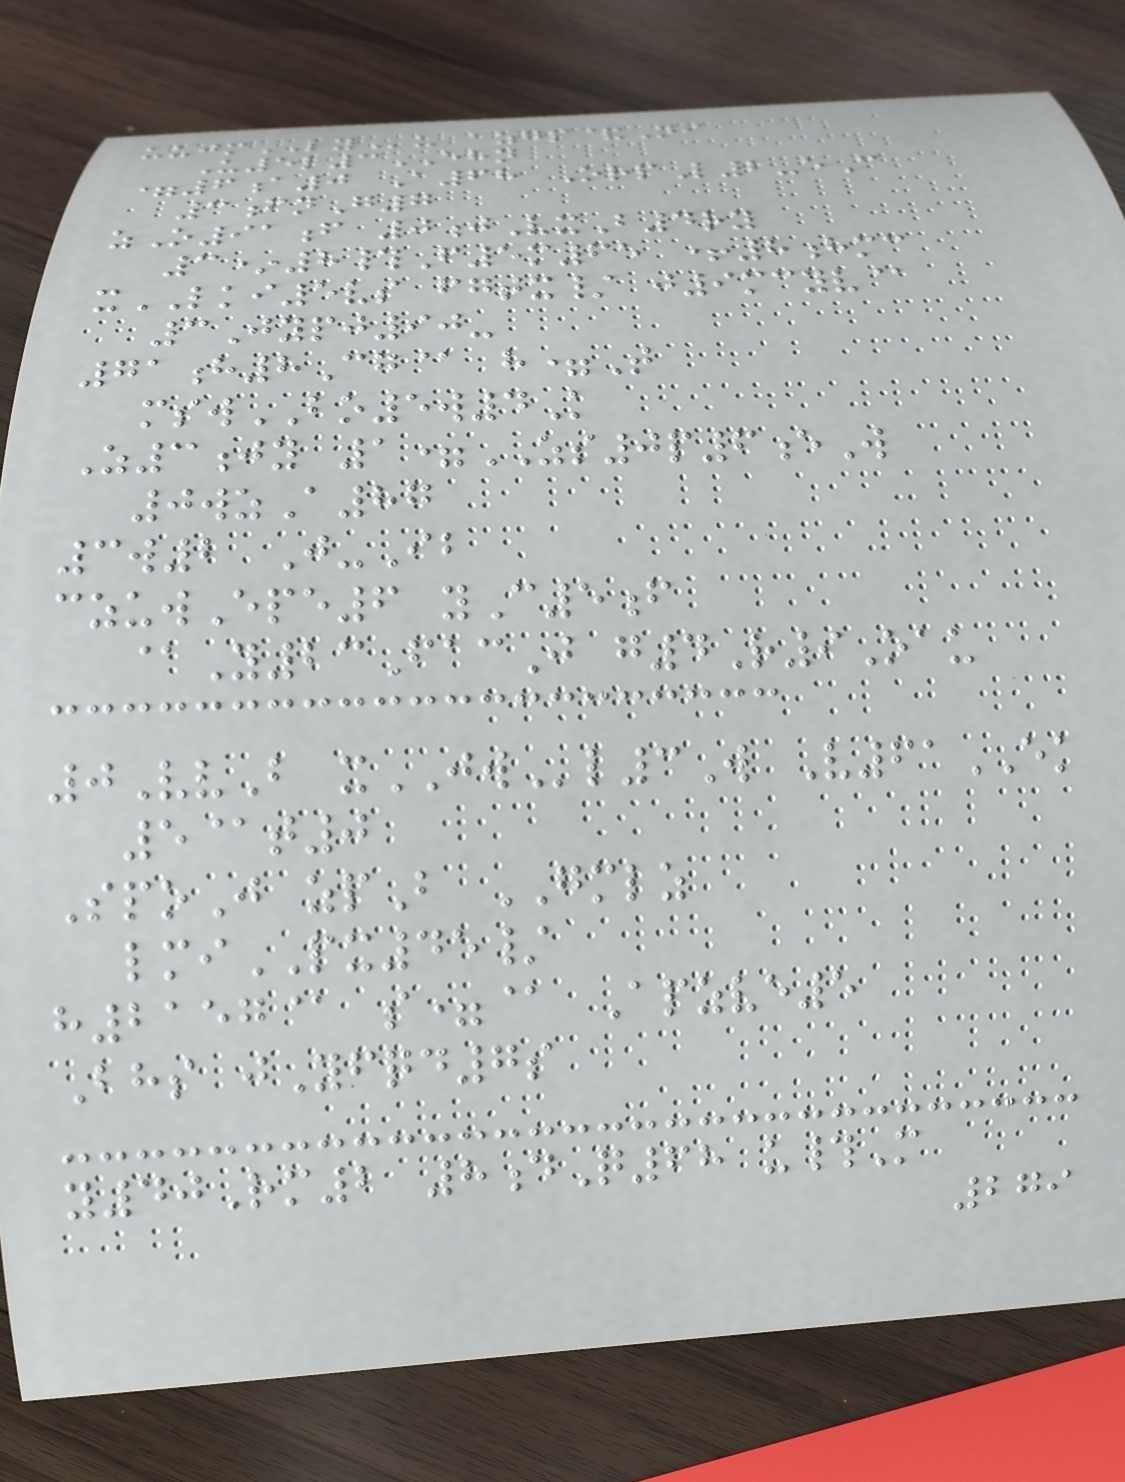uujmLYu azgp&Ni
U5l3EHN
=6a0 A68 OrpL2-eC
3fnG7
zO91f 0jVxB4ry
3*8#F5m65 +8hmc
xLKI5vs fgtx/ j9mcyv@
3Jypj90-
71h8Cg@ h=T
mswBO5w4K
Z3jy 1=ZS0p6eW
0wzA87
3w2 J-Ib
czuwEpe6 yC5f
@Y23FacJ g4R9Oau
0VvB xJWl3W V61EK
5@t0
SpoJ zpB GMLZ
lmiPX45/
h2157@ s=@ Apzve5
Bhs jYfqd7s
y40Rm2 8dQ68 u#M
279
